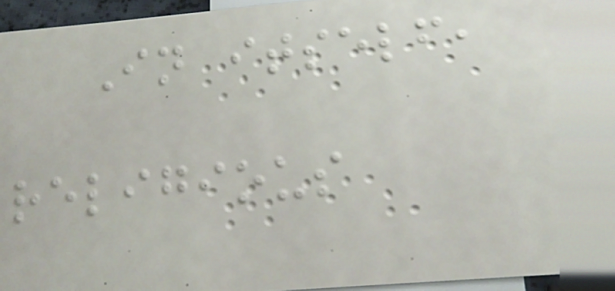In itself,
religious
